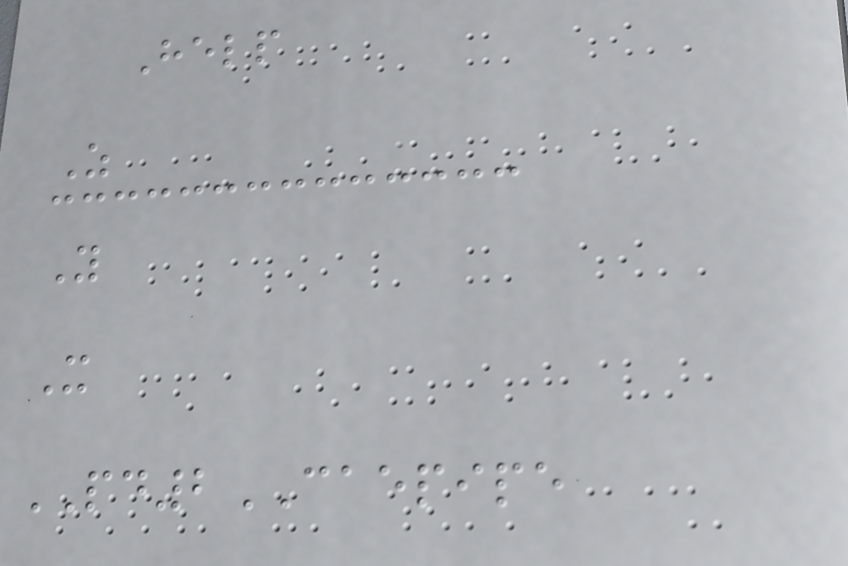Help
Z
Y
X
PD2CAEPIPE
